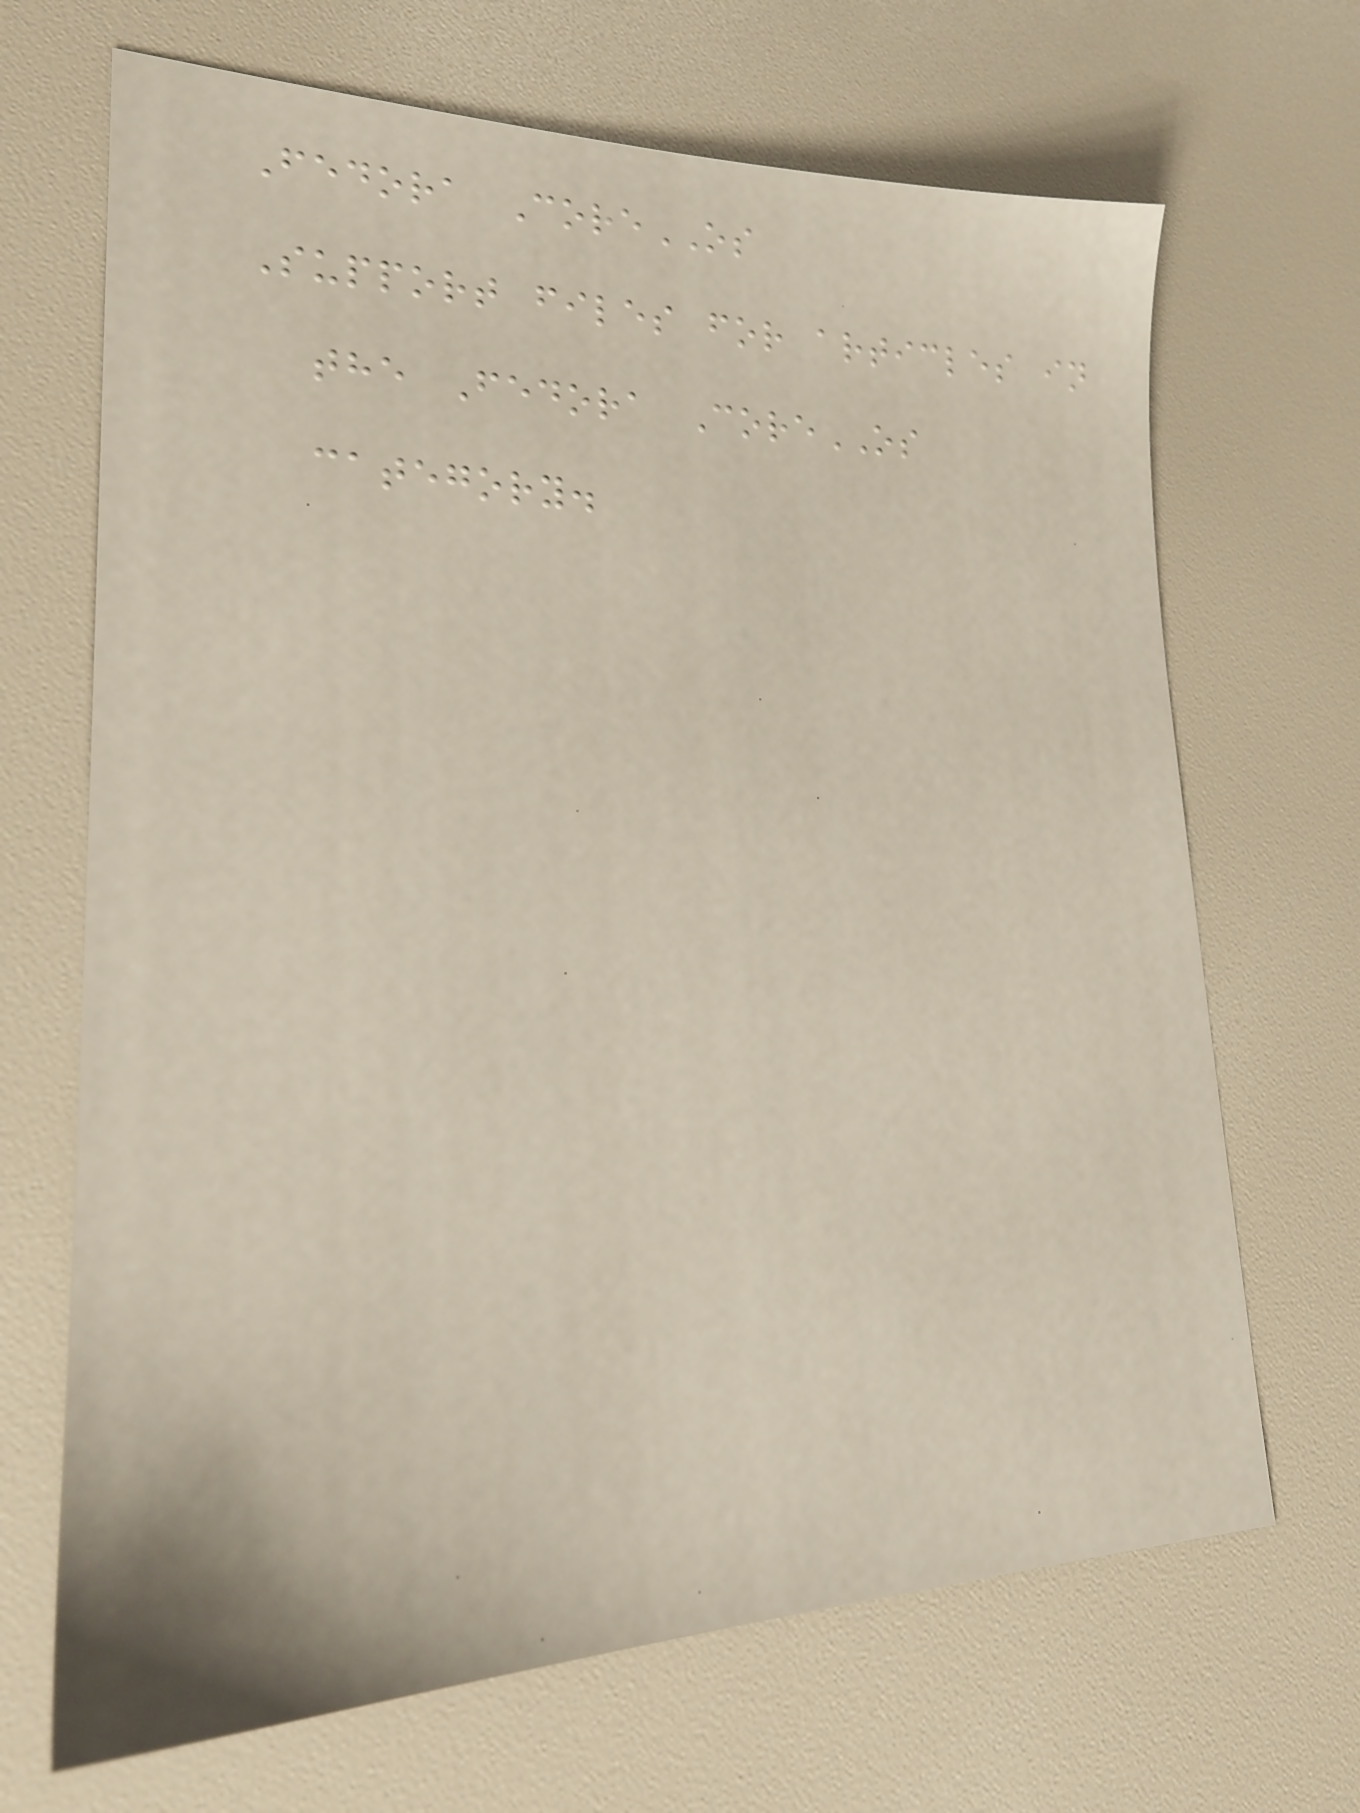Fedora CoreOS
Support files for articles in
the Fedora CoreOS
category.
